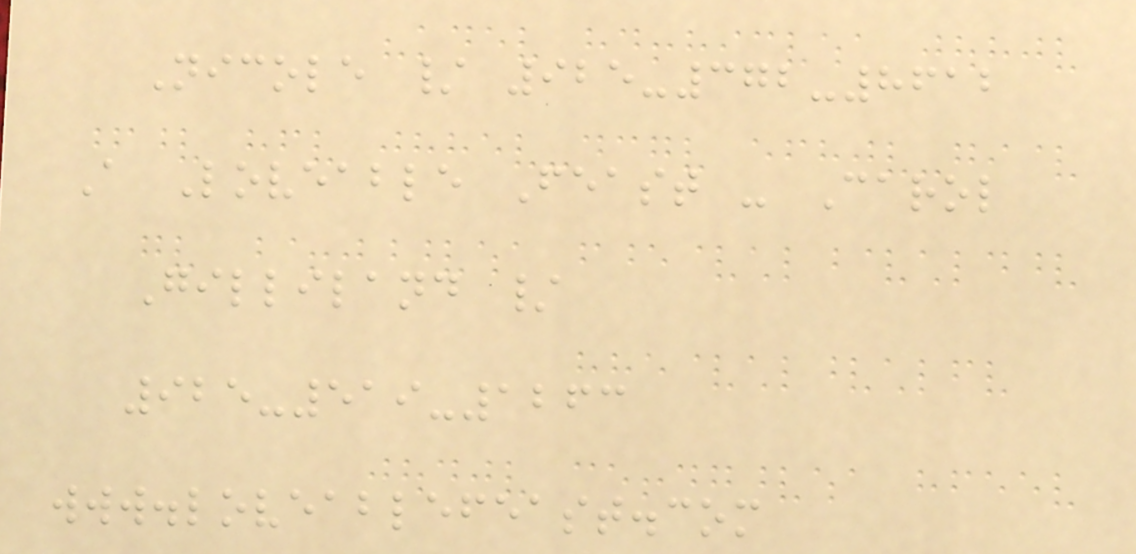Nicole / 925-372-8612
A Loveable Feast - Carol
Gilliland /
925-519-1263
www.loveablefeast.com
